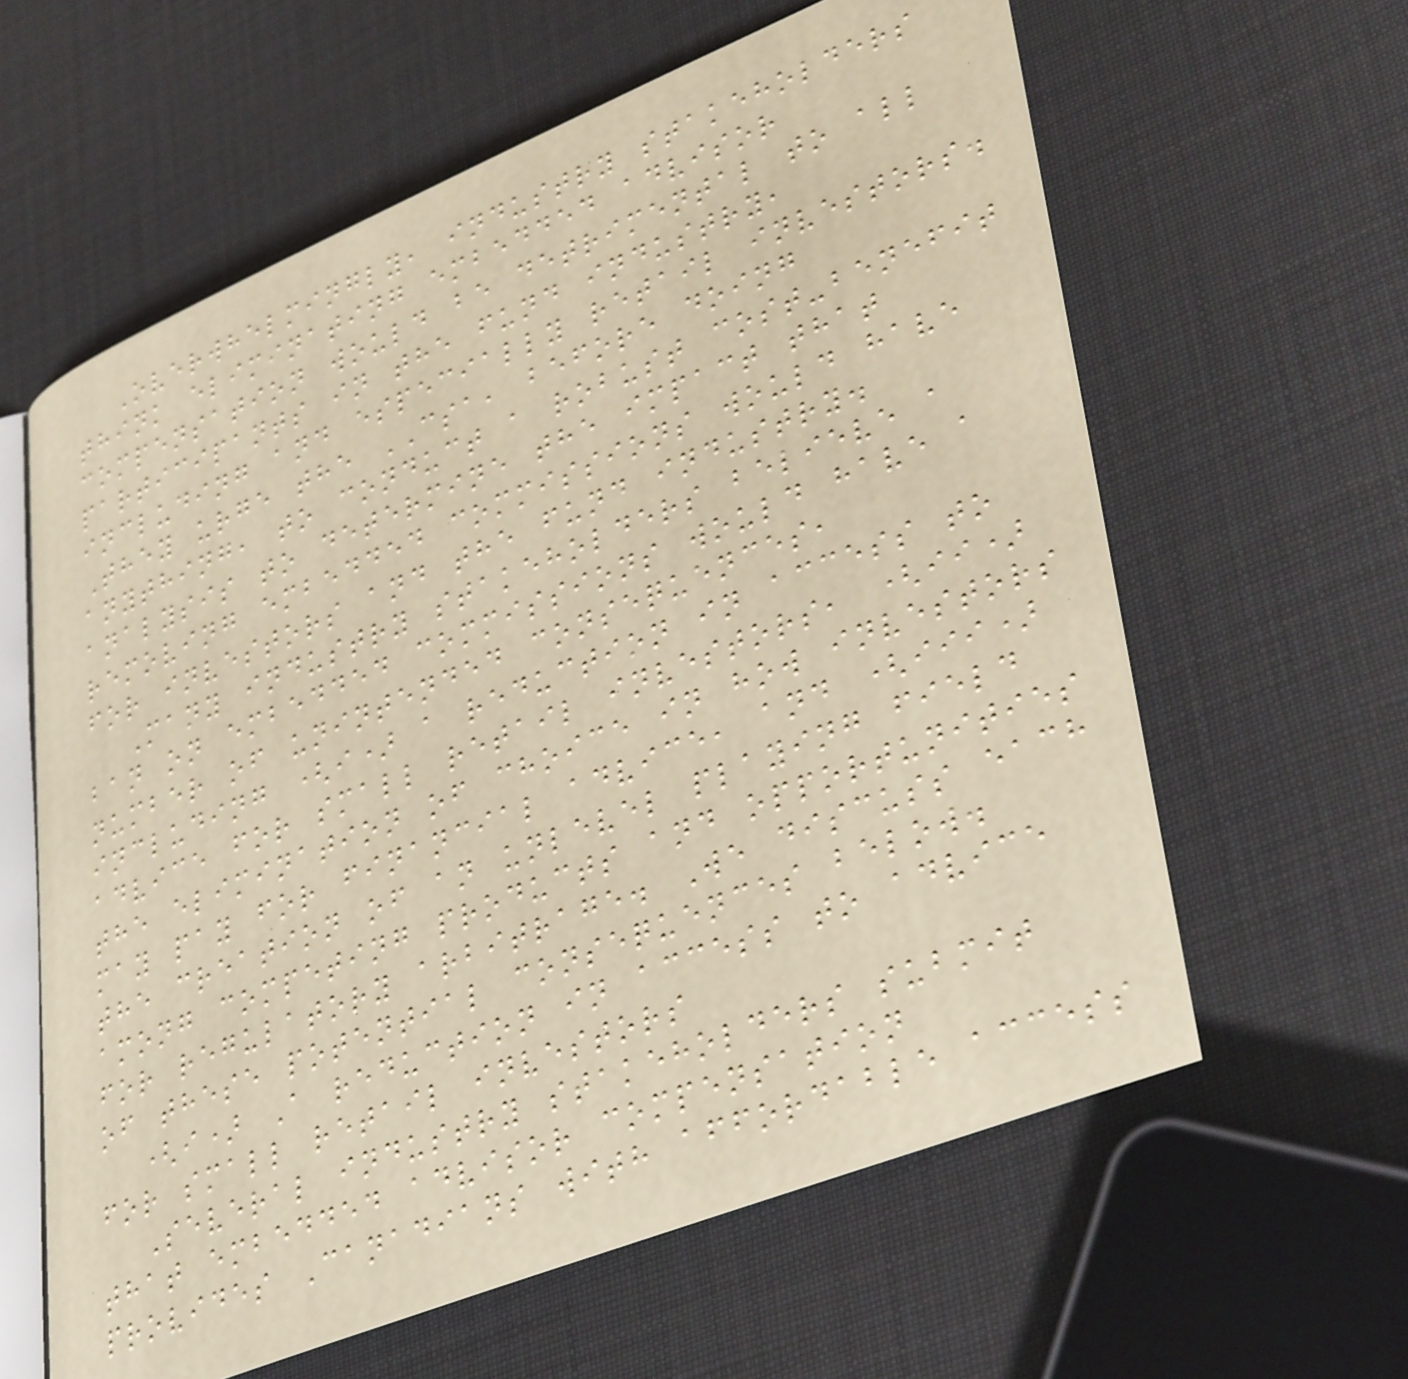Overwhelmingly, industry stakeholders
think eliminating embedded advisor
compensation would be detrimental to all
participants in the fund industry,
including and especially retail investors.
They urge the CSA, before doing
anything, to conduct a robust cost-benefit
analysis to determine the impact that
removing embedded commissions would have
for investors and the fund industry.
Many industry stakeholders believe a
ban on embedded commissions would have a
number of unintended consequences,
including (i) a reduction in access to
advice for small retail investors, (ii)
the elimination of choice in how investors
may pay for financial advice, and (iii)
the creation of an unlevel playing field
among competing products and opportunities
for regulatory arbitrage. We discuss each
of these potential consequences below.
(i) A reduction in access to advice
for small retail investors
Several industry stakeholders submit
that embedded advisor compensation
provides Canadians with affordable access
